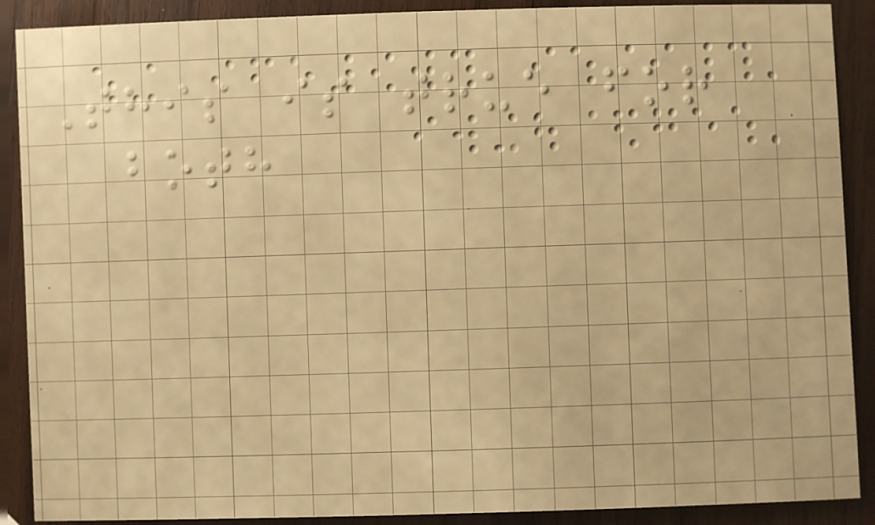This is true for
both
